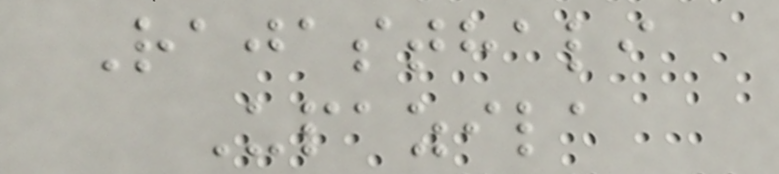Rajasthali
Upazila
